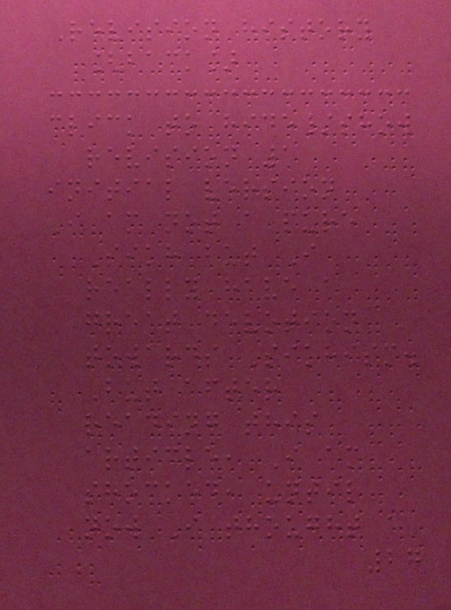Revision history
[back]
click to hide/show
revision 1
initial version
I am not a pure
Sikh but I
really have a
great devotion
towards Sikhism.
But after
reading this
article, I am
shocked, until
now I thought a
27
